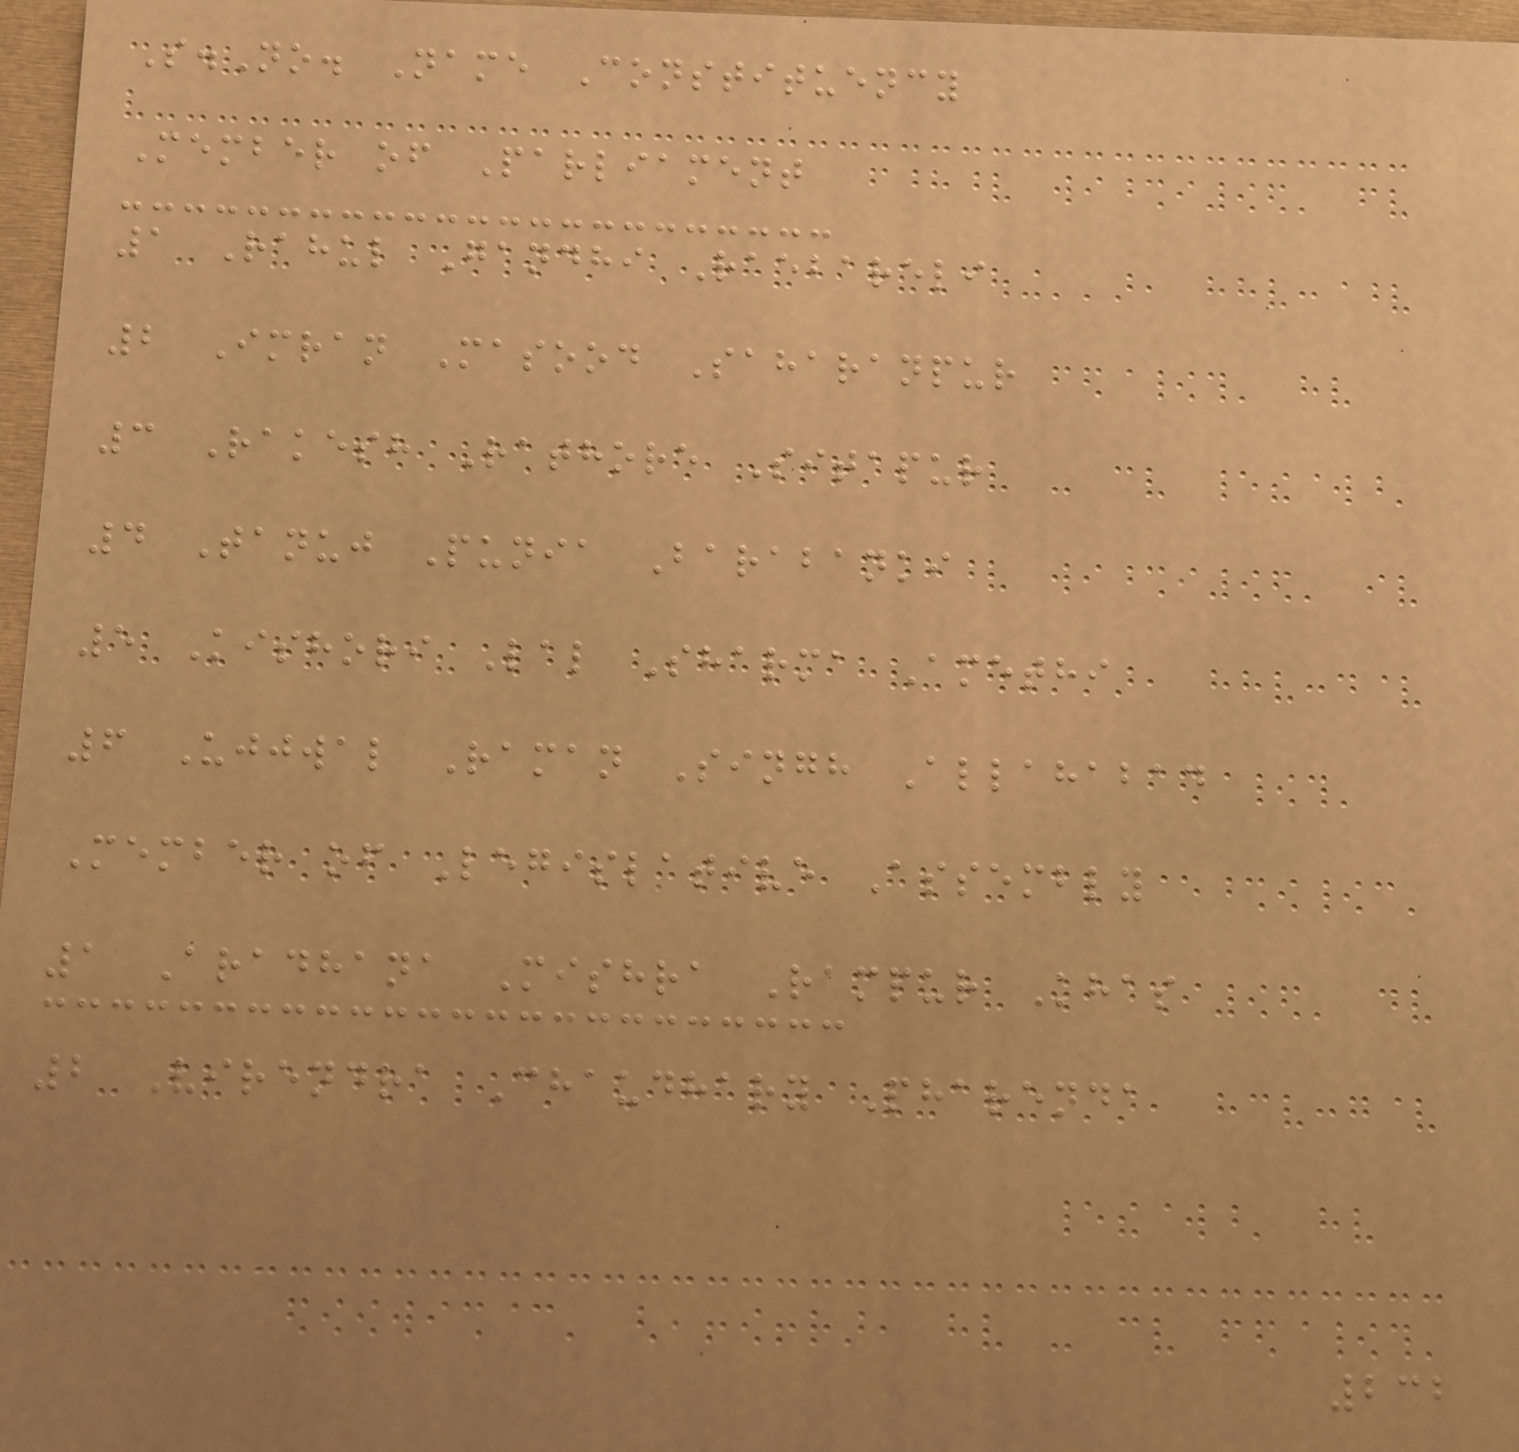S.No. Name Constituency
Member of Parliament
1 Rahul Gandhi Raebareli
2 Imran Masood Saharanpur
3 Rakesh Rathore Sitapur
4 Tanuj Punia Barabanki
5 Kishori Lal Sharma Amethi
6 Ujjwal Raman Singh Allahabad
Member of Legislative Assembly
1 Aradhana Mishra Rampur Khas
2 Virendra Chaudhary Pharenda
232
